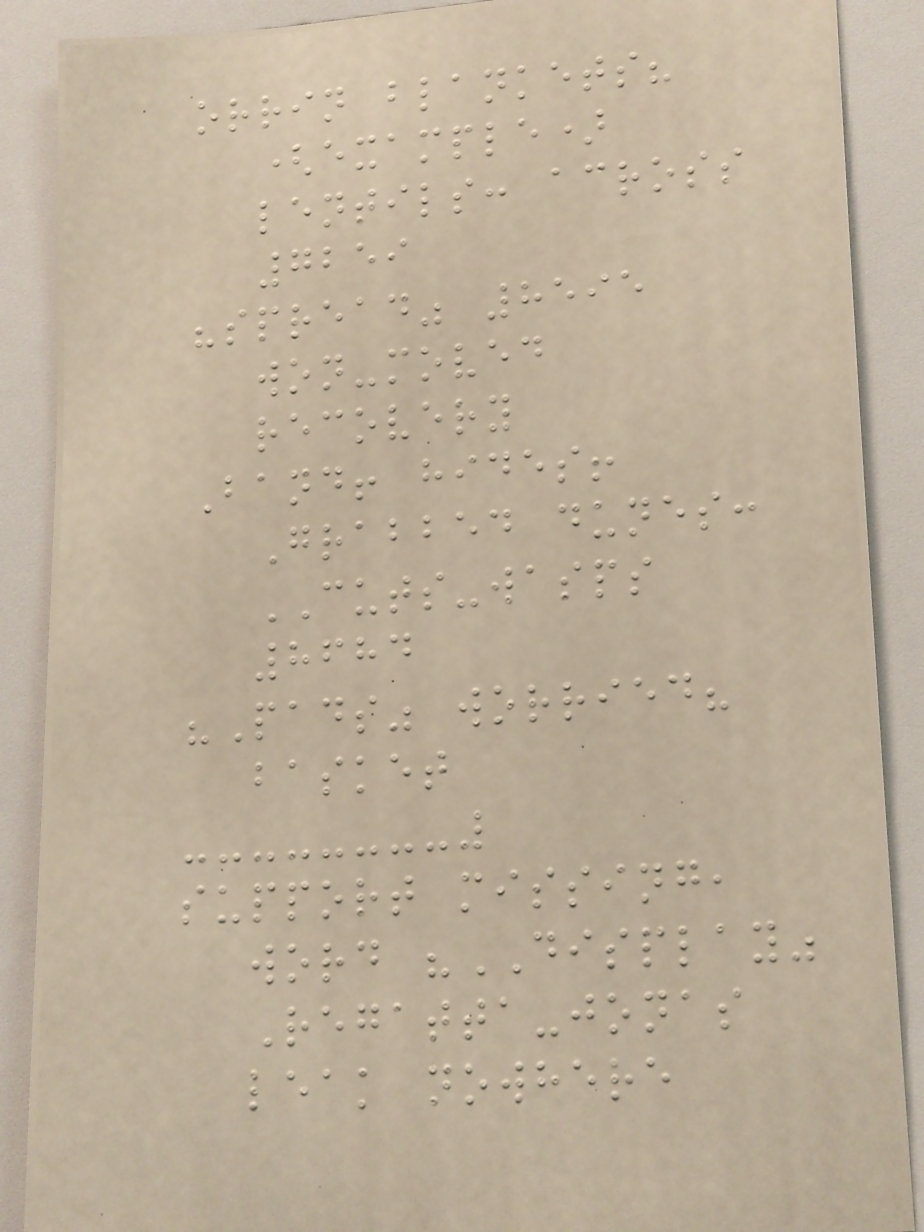orrin blankets?
(example)
lentils: across
7259
"spread" 8595
won-moved
recovery
Band! hides!
Grabbed dunes:
CUTS-wasps
8684
"Pads" worried?
basket
support missing,
word "DISPLAY"
Regatta-jonas
leak nowhere
